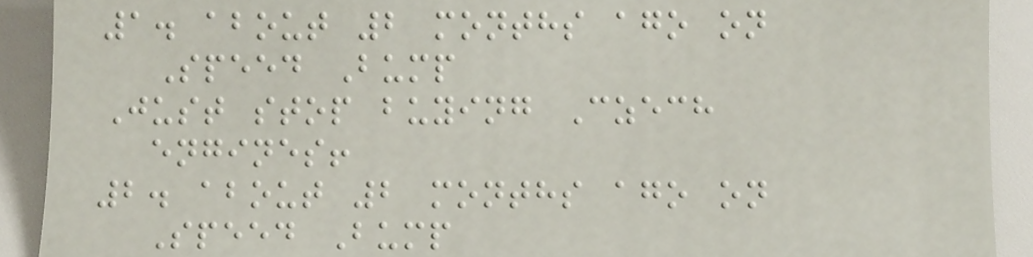1. about 2 months ago on
Speed Bump
Just stop buying Czech
engines!
2. about 2 months ago on
Speed Bump
